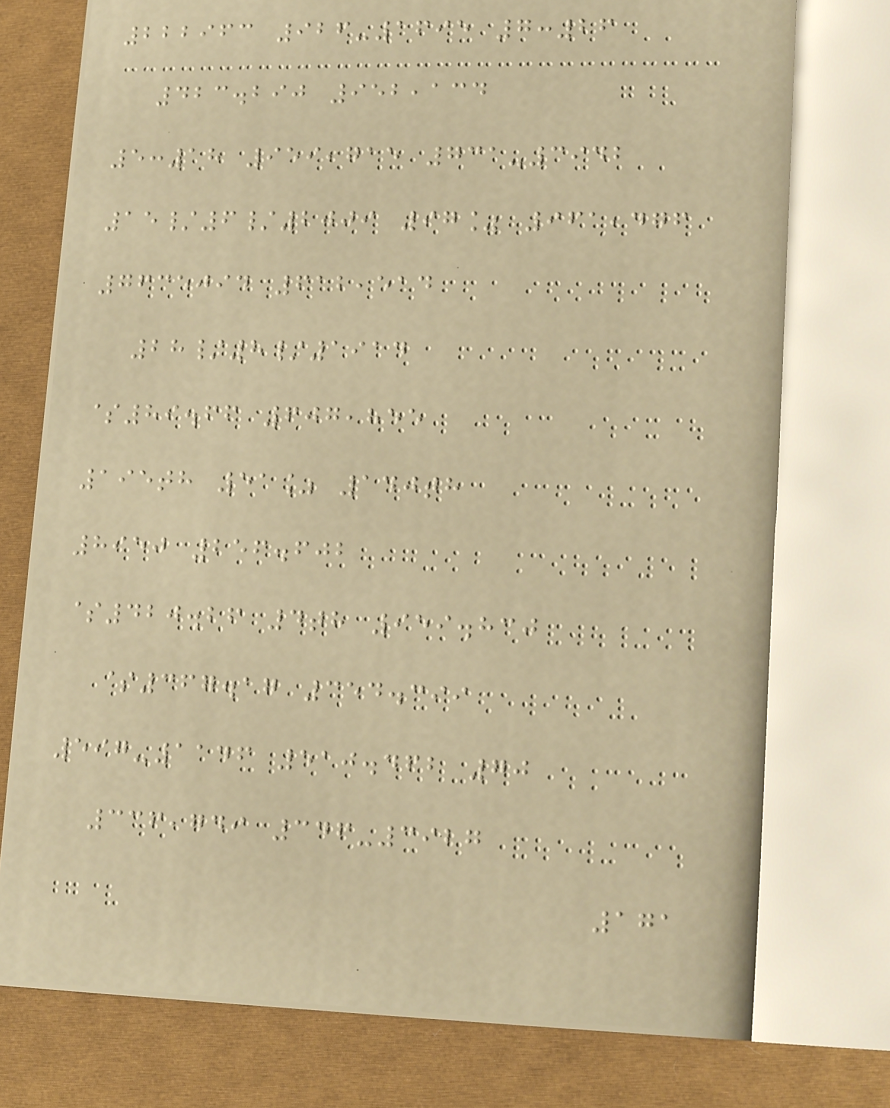222963 926-1695 7:26
423.290 952,134
5:18 959,715 731-3942
15/6/2009 97% 961,476
7635094 612,514
28/8/1914
$89.66 607,855
195th 51% 140th
8950 256.602
$420.26 4th 959.830
$367.17 354.399
597-1146 510.462 70
336,749 346-3927
171
